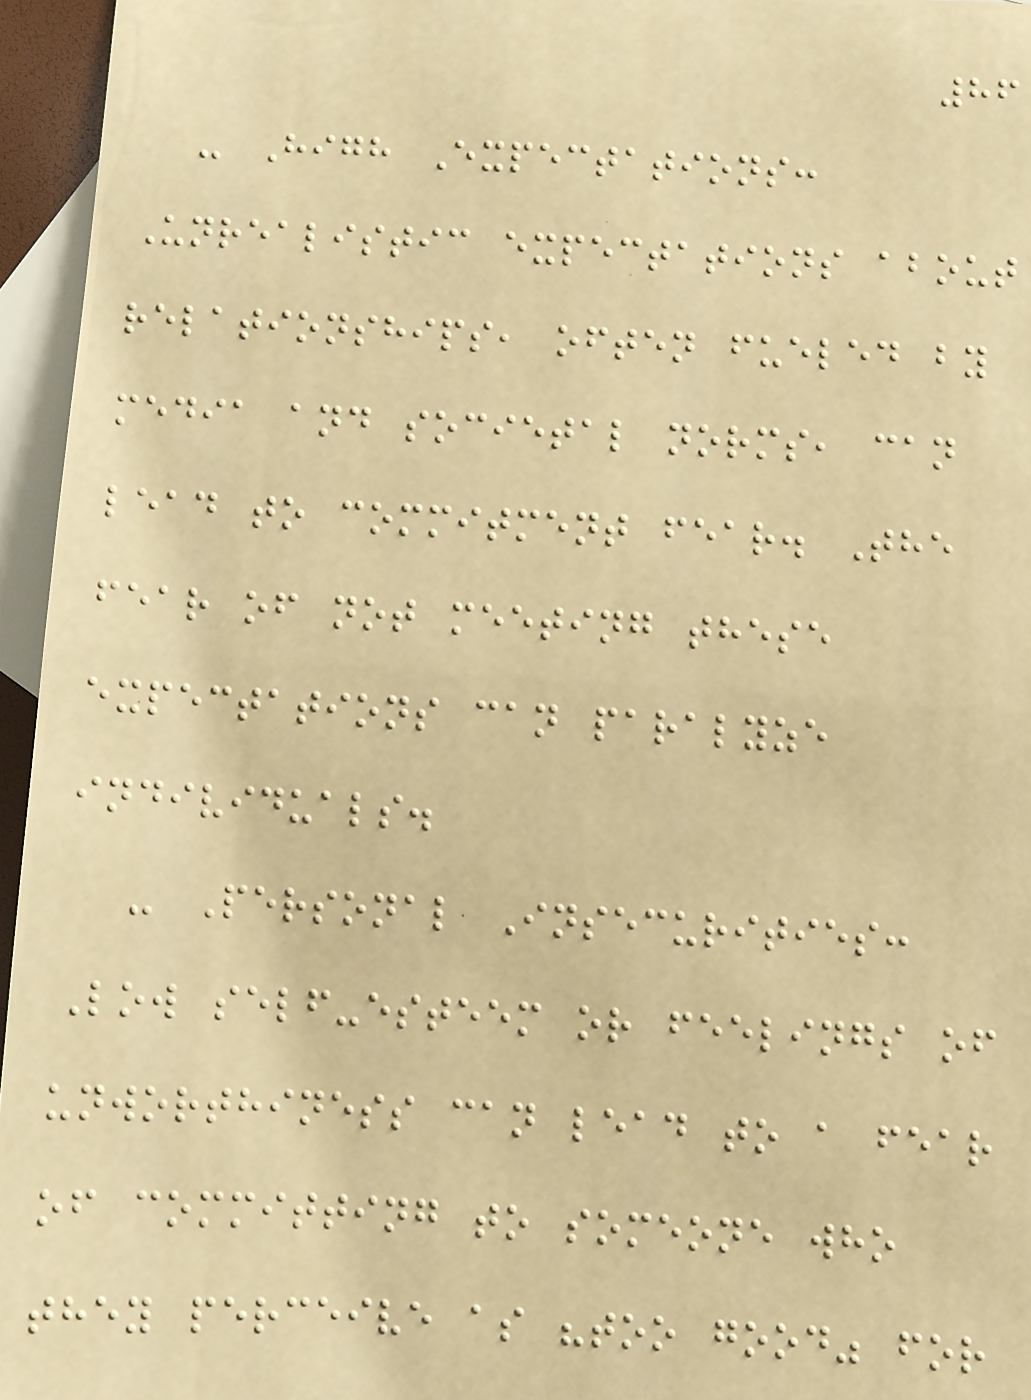86
- High Expectations:
Unrealistic expectations about
relationships, often fueled by
media and societal norms, can
lead to commitment fear. The
fear of not meeting these
expectations can paralyze
individuals.
- Personal Insecurities:
Low self-esteem or feelings of
unworthiness can lead to a fear
of committing to someone who
they perceive as "too good" for
